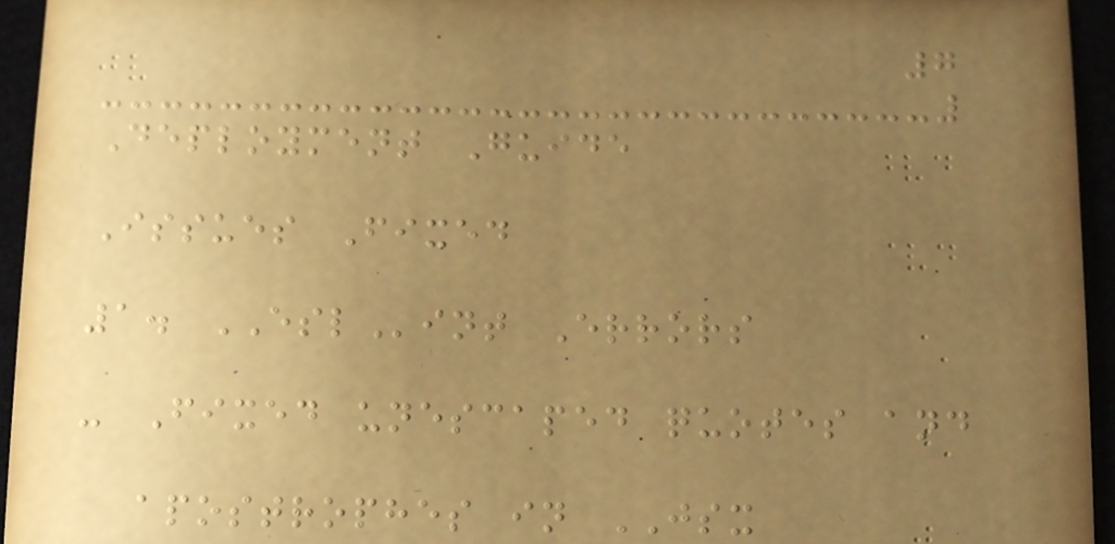7
Deployment Guide
Issues Fixed
1. ESLint Errors
- Fixed unescaped quotes and
apostrophes in JSX
